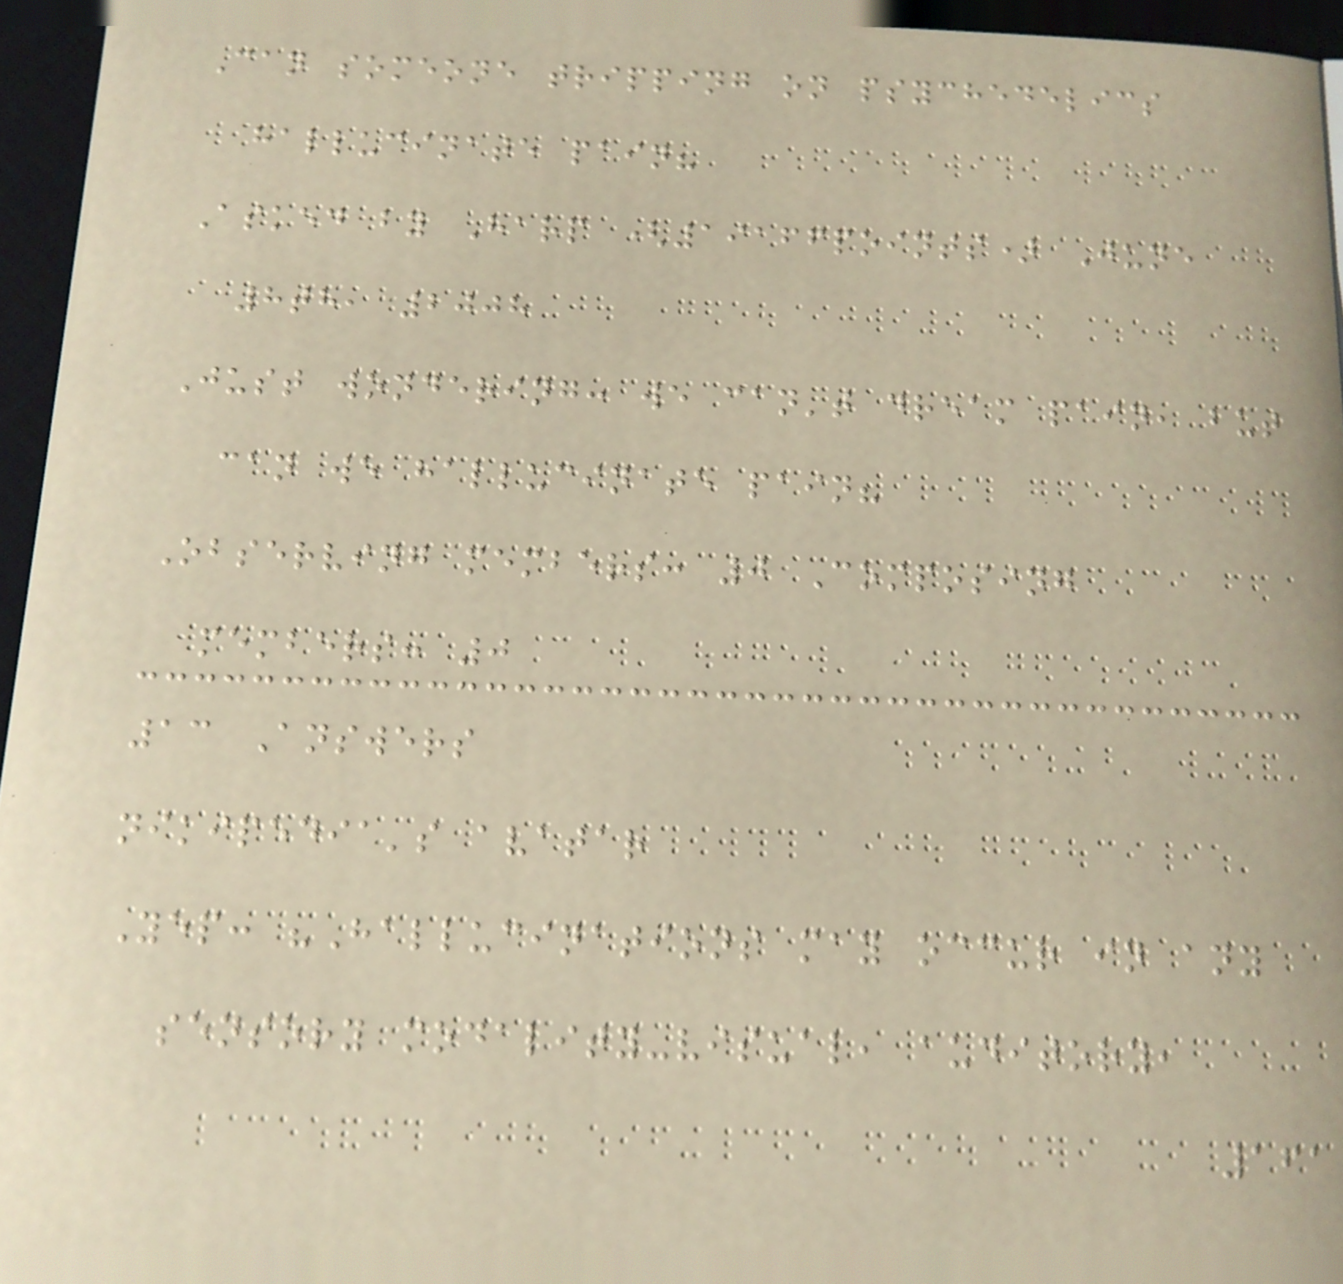Can someone tripping on psychedelics
hallucinate pain?
Asked by Harp (19166points) June
8th, 2008
Just wondering: we can't dream pain, but
can we hallucinate pain?
Observing members: 0 Composing
members: 0
13 Answers
nikipedia's avatar
Yep: "Hallucinations may occur in any
sensory modality-visual, auditory,
161
